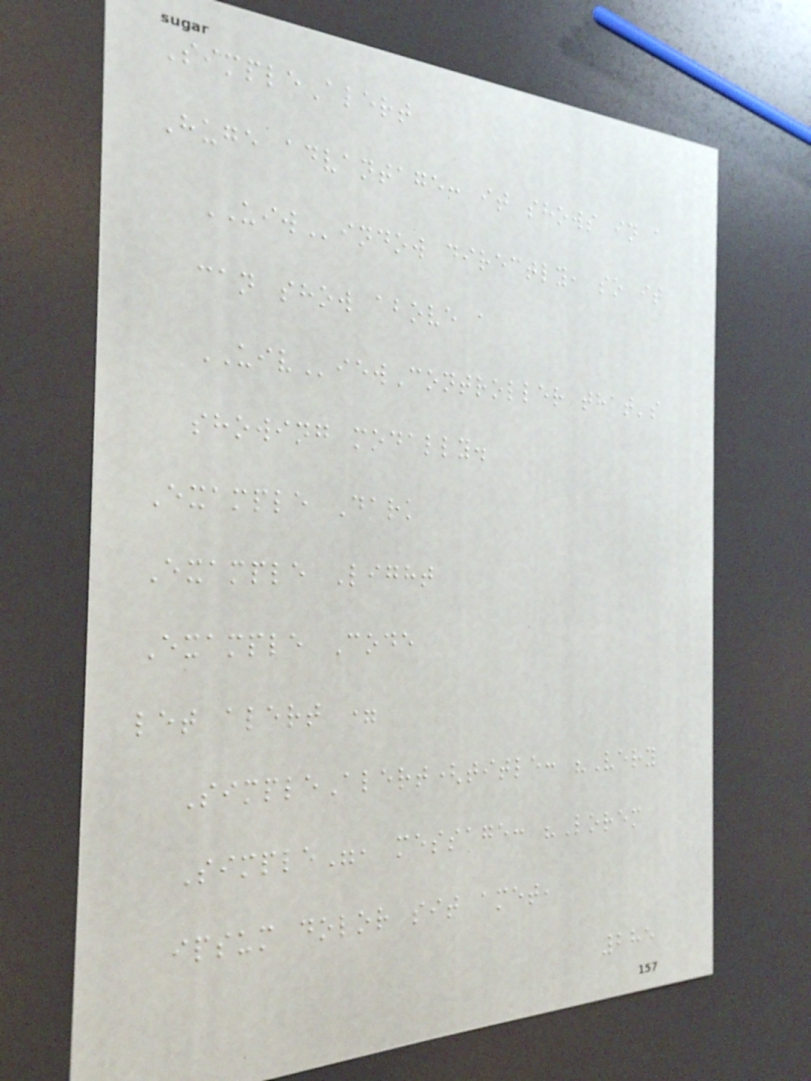SimpleAlert
Huge advantage: it shows in a
UIWindow directly, so it
can show above a
UIViewController that's
showing modally.
Example Dark
Example Light
Example Code
let alert =
SimpleAlert(title: "Very
Simple", message: "Lorem
ipsum dolor sit amet,
285
